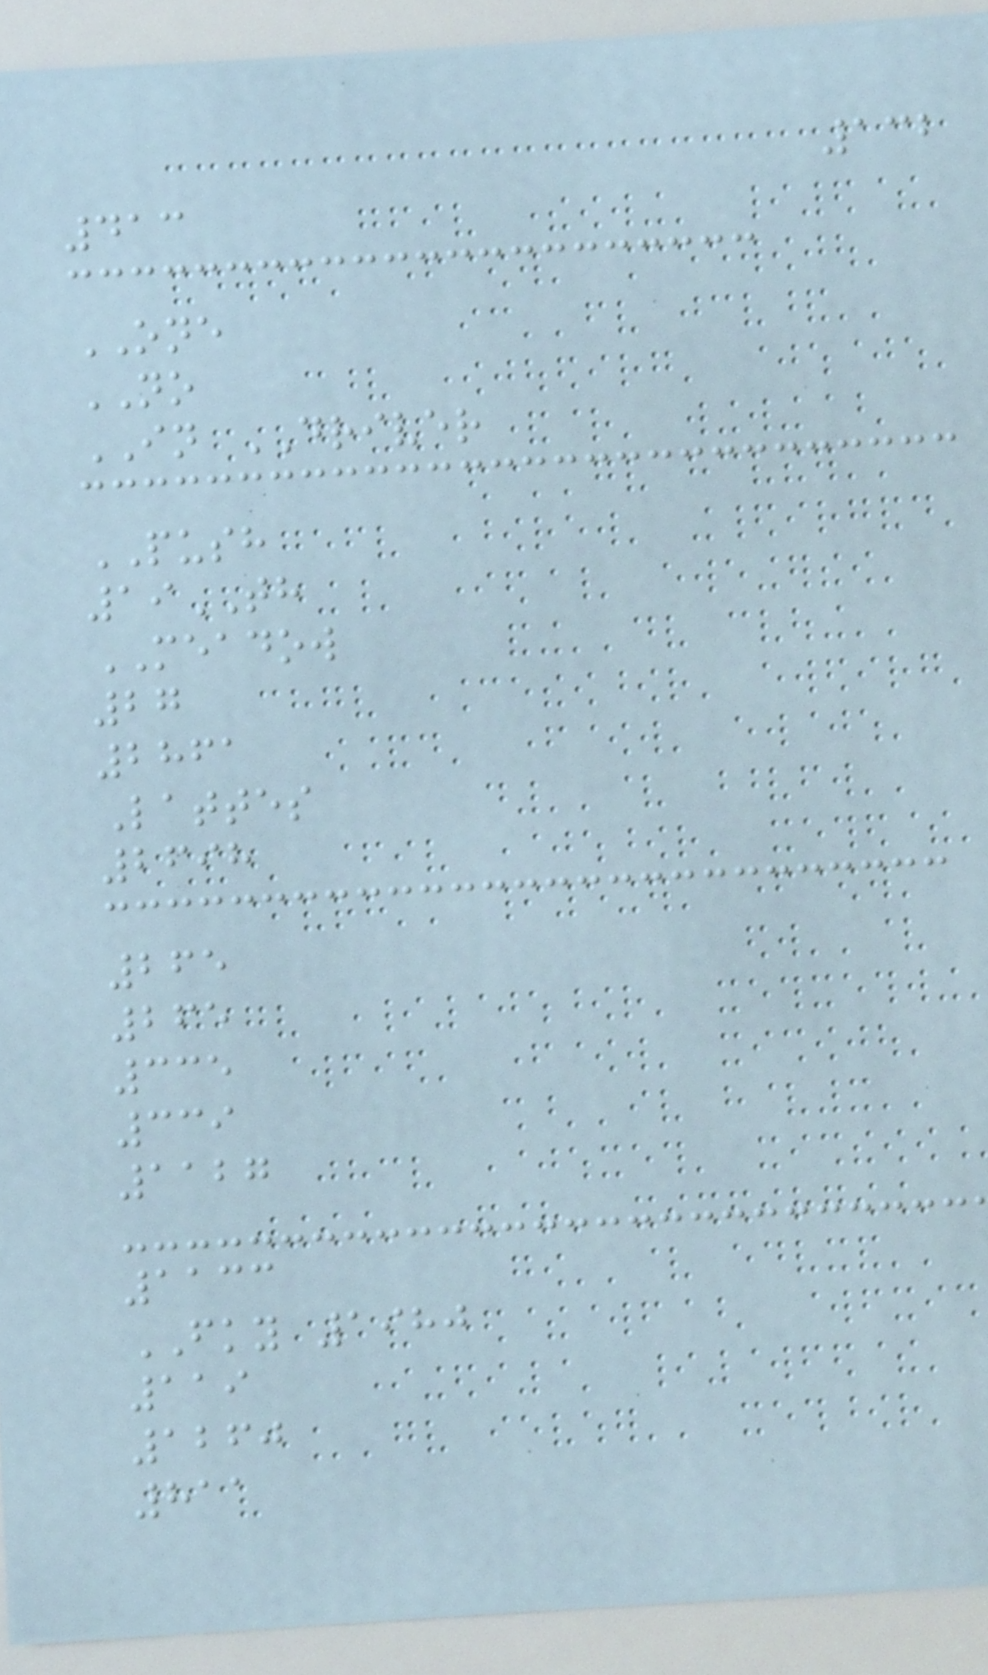132
413
ONE
NO
IN DRIVER
PUSH
19TH
MEADOW
27
2861
Lattes
2698
265
265
335
339
1127
1133
FKY 1980
119
1260
811
